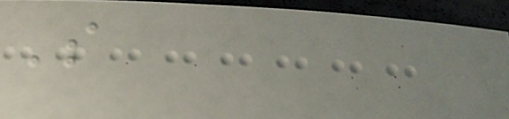S
